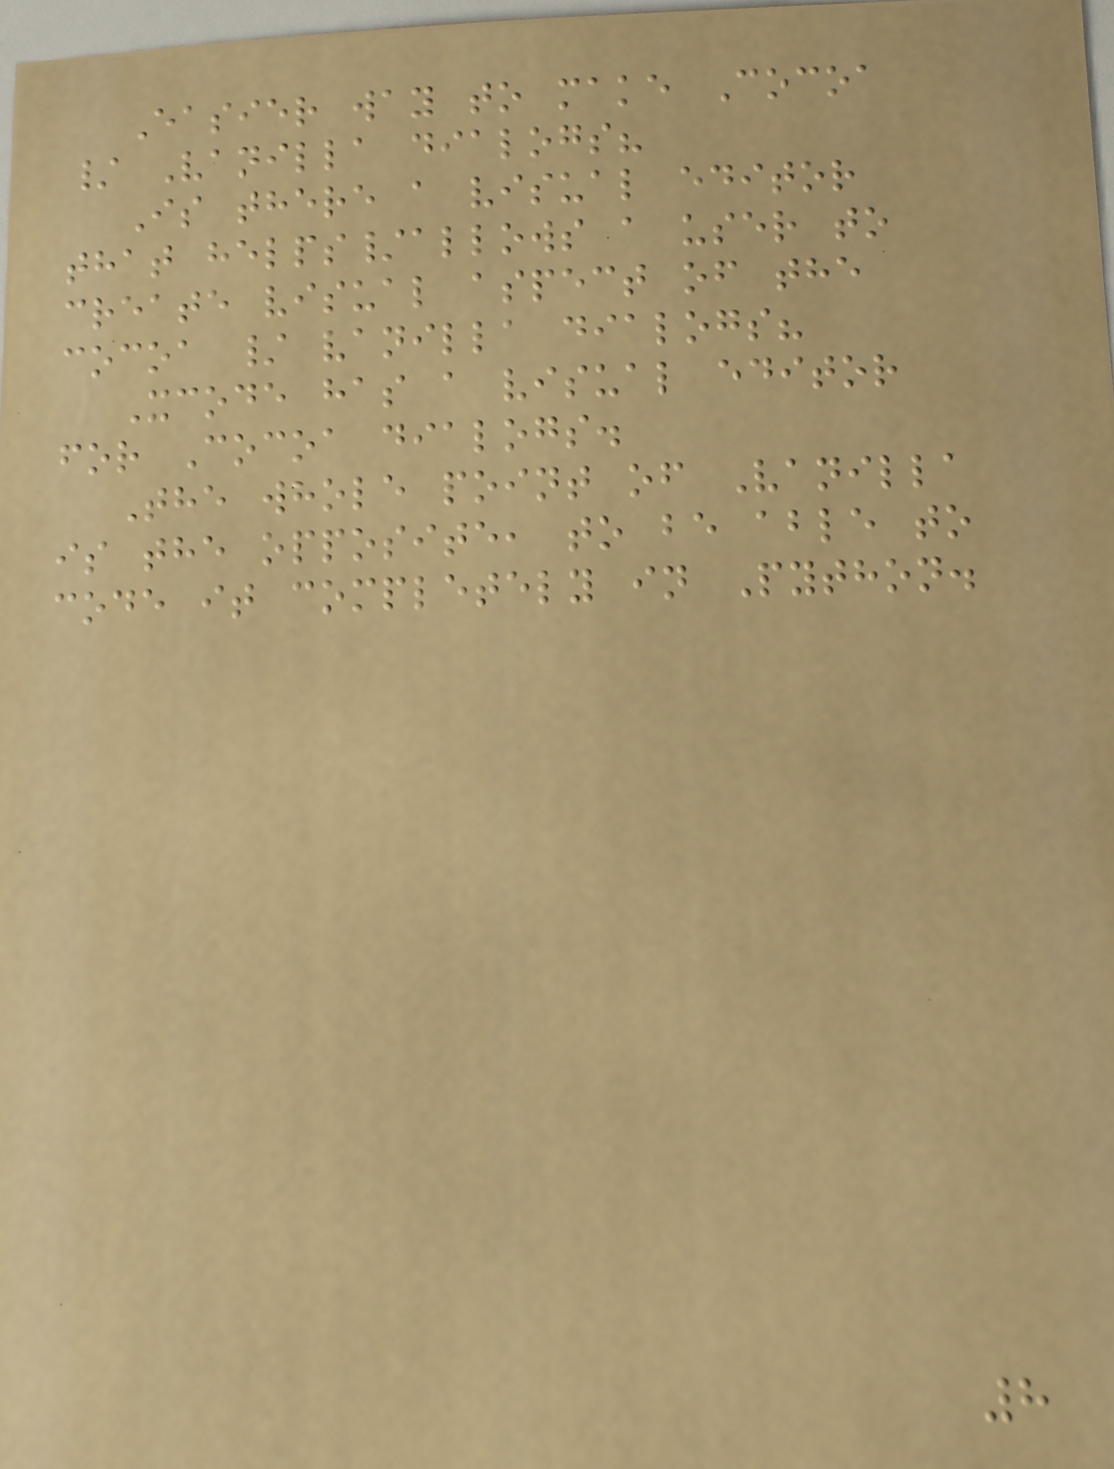Easier way to make Cocoa
/ Vanilla dialogs?
Is there a visual editor
that helps/allows a user to
create visual aspect of the
cocoa / vanilla dialogs?
Xcode has a visual editor
for Cocoa dialogs.
The whole point of Vanilla
is the opposite, to be able to
code it completely in Python.
8
